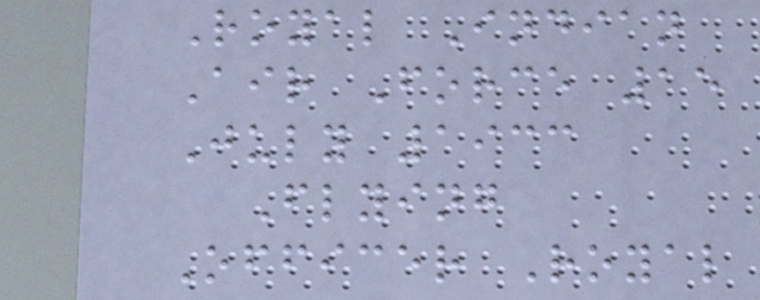Royal Indian
Air Force 15
July 1933
Flying
Officer Royal
